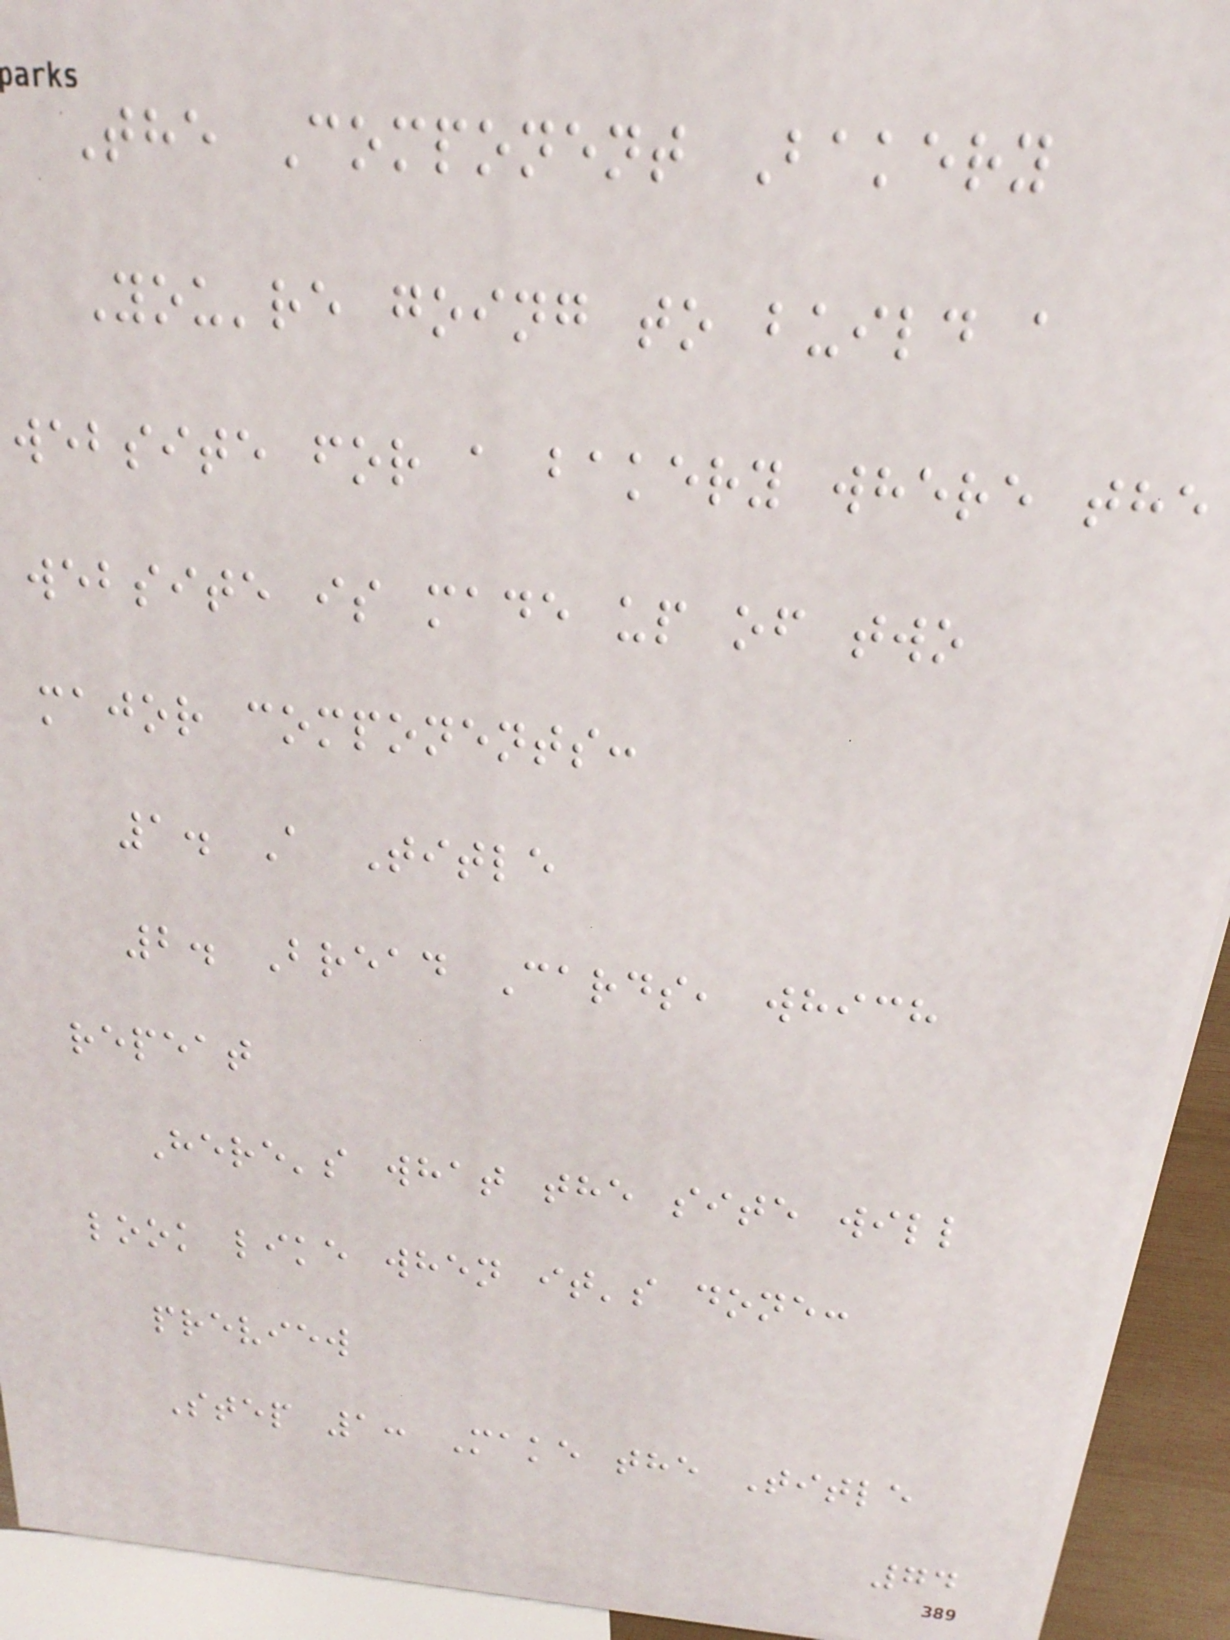The Component Bakery
You're going to build a
website for a bakery where the
website is made up of two
major components:
1. A Title
2. Bread Cards, which
repeat
Here's what the site will
look like when it's done:
preview
Step 1: Make the Title
74
